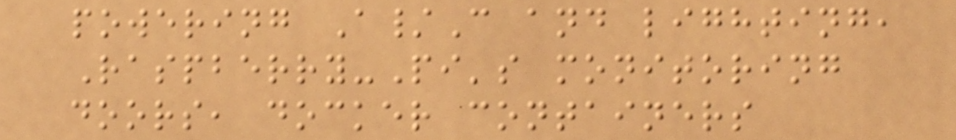powering A/C and lighting,
Raspberry-Pi's monitoring
doors, docker containers
